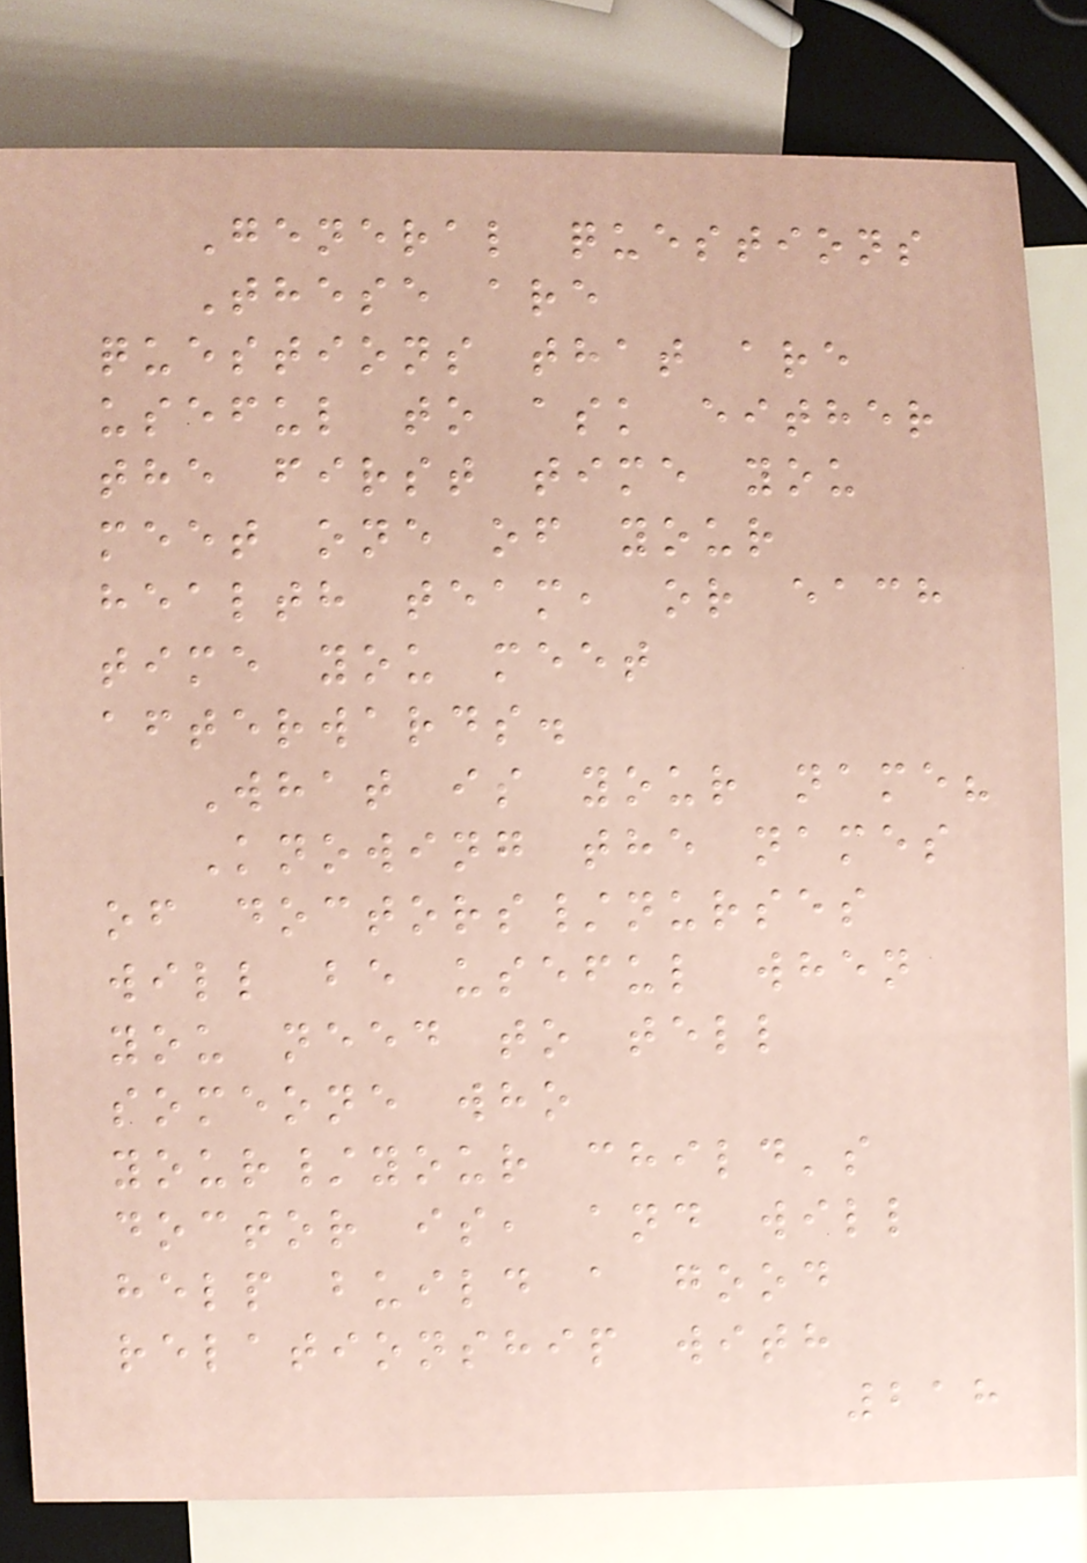General questions
These are
questions that are
useful to ask either
the first time you
meet one of your
health team, or each
time you meet
afterwards.
What is your name?
Knowing the names
of doctors/nurses
will be useful when
you need to tell
someone who
your/your child's
doctor is, and will
help build a good
relationship with
218
